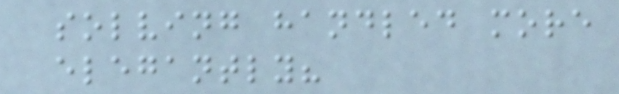solving handled more
elegantly?
